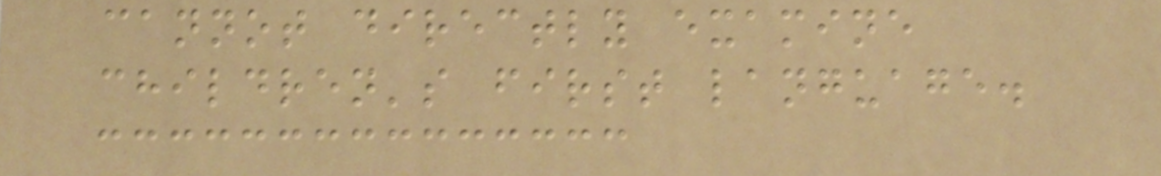cannot directly examine
children's first language.
